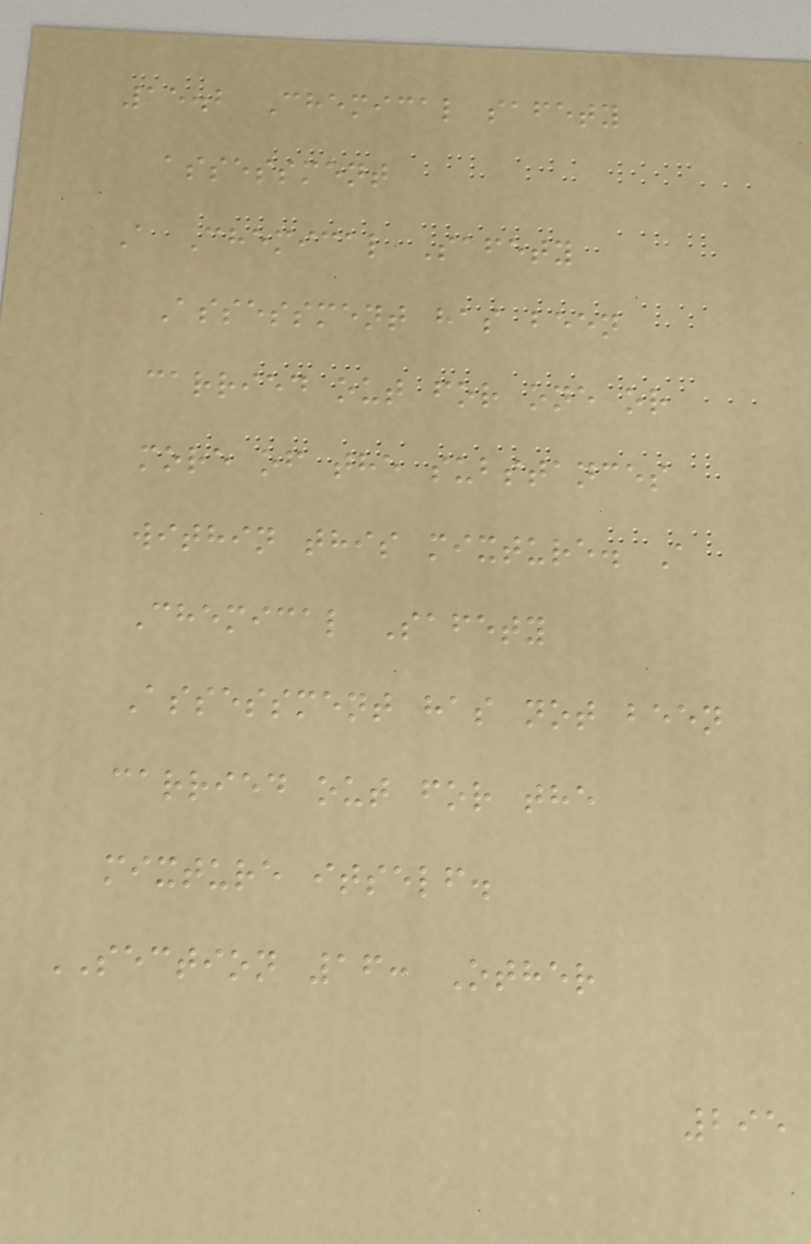15.2 Chemical safety
assessment
A Chemical Safety
Assessment has been
carried out for one or
more of the substances
within this mixture. A
Chemical Safety
Assessment has not been
carried out for the
mixture itself.
SECTION 16: Other
295
